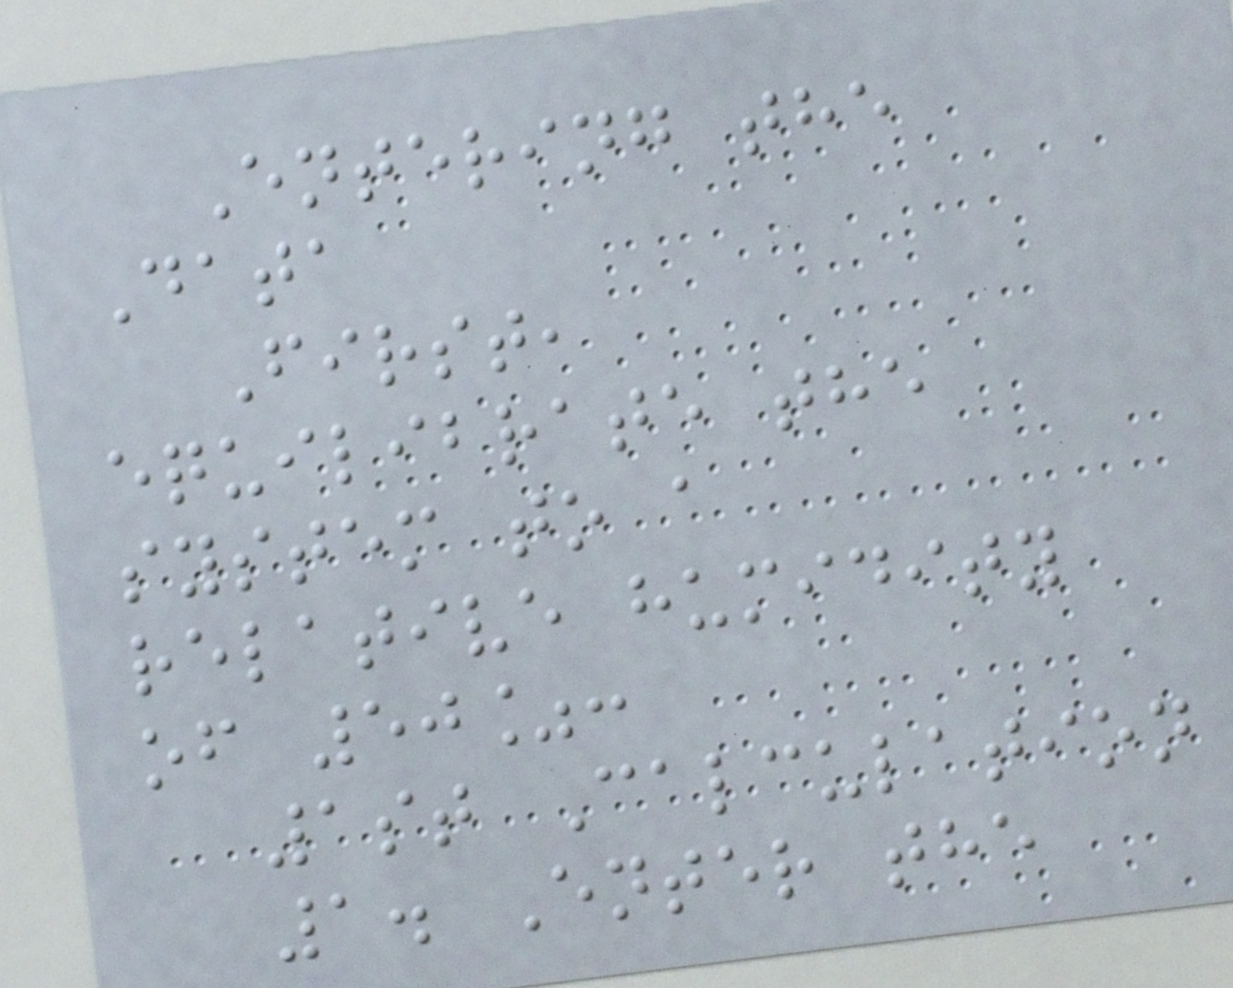Entering the
Data
First,
equilibrate the
system to a
relative humidity
of 50%:
1st Calculation
1. Enter the
